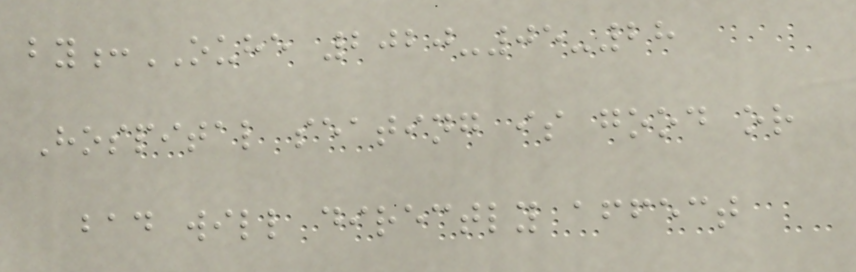by:OUHE 2020-05-28
Hospital seating is good or
bad will directly affect
